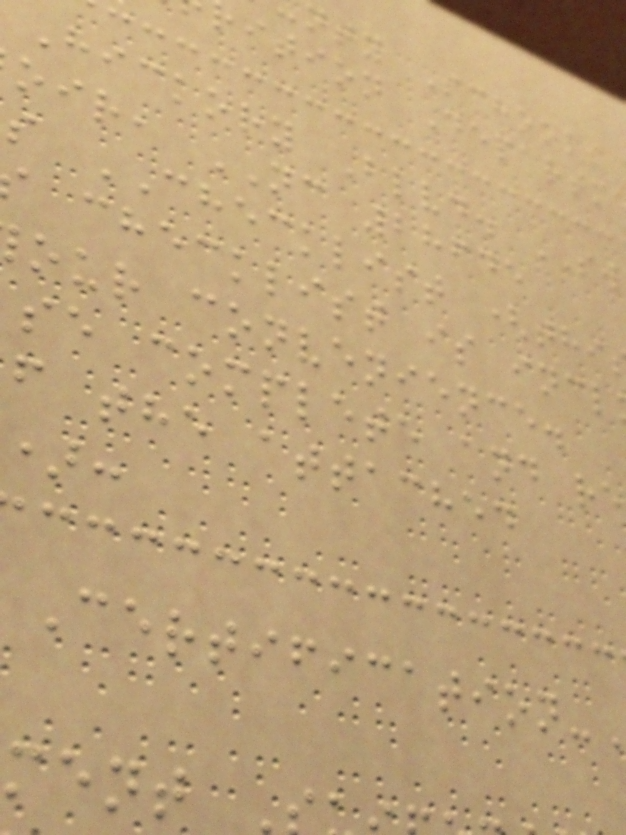nty Schools
ition Departm
Hickory Blvd. SW
oir, NC 28645
s CHECKLIST (thi
checklist is incl
our convenience.
se complete and re
f the attached
Certification-
